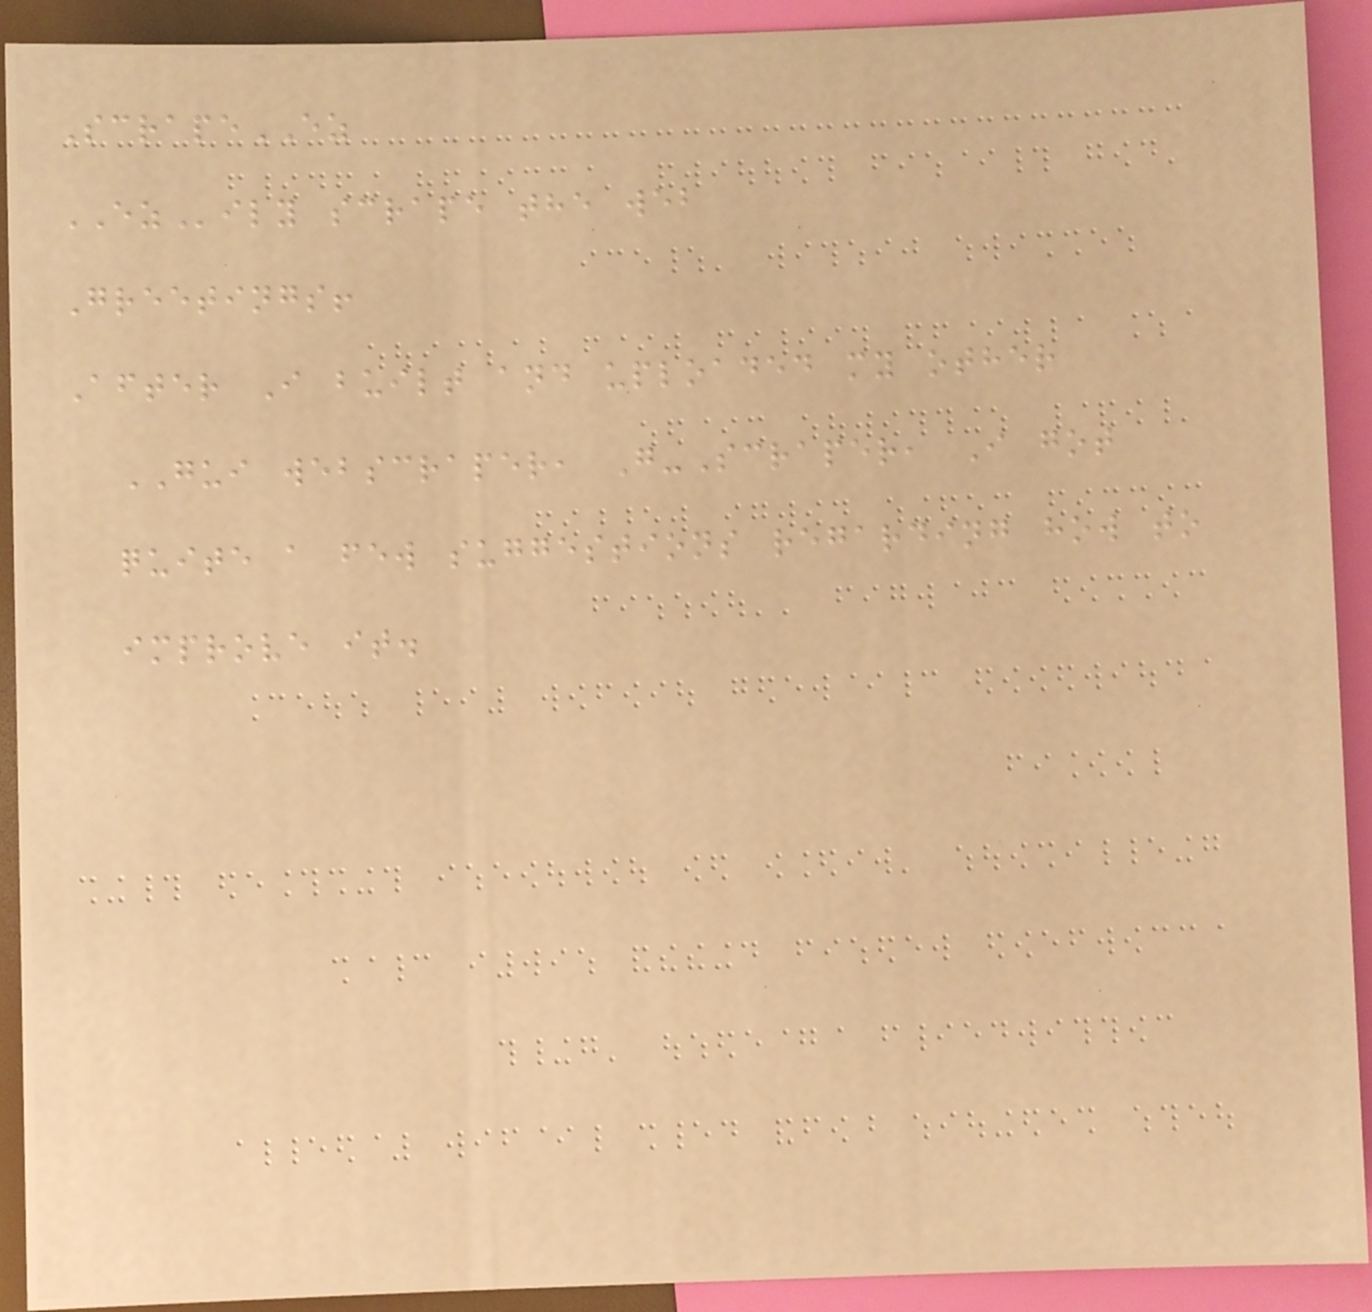ScrapeEZ
EZily scrape the web
Greetings!
After I built and uploaded my other
GUI webscraper, G-Scraper, I got
quite a few suggestions regarding how to
improve it.
